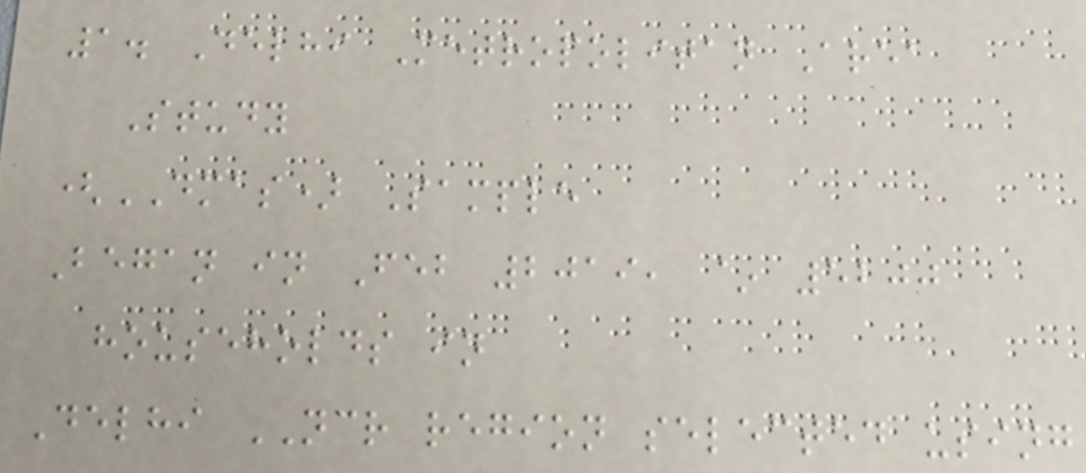1. Delhi Metropolitan Area
Study
(DMAS) Sample
Began in Feb 2019, ~ 5200
households in
Delhi NCR region selected using
